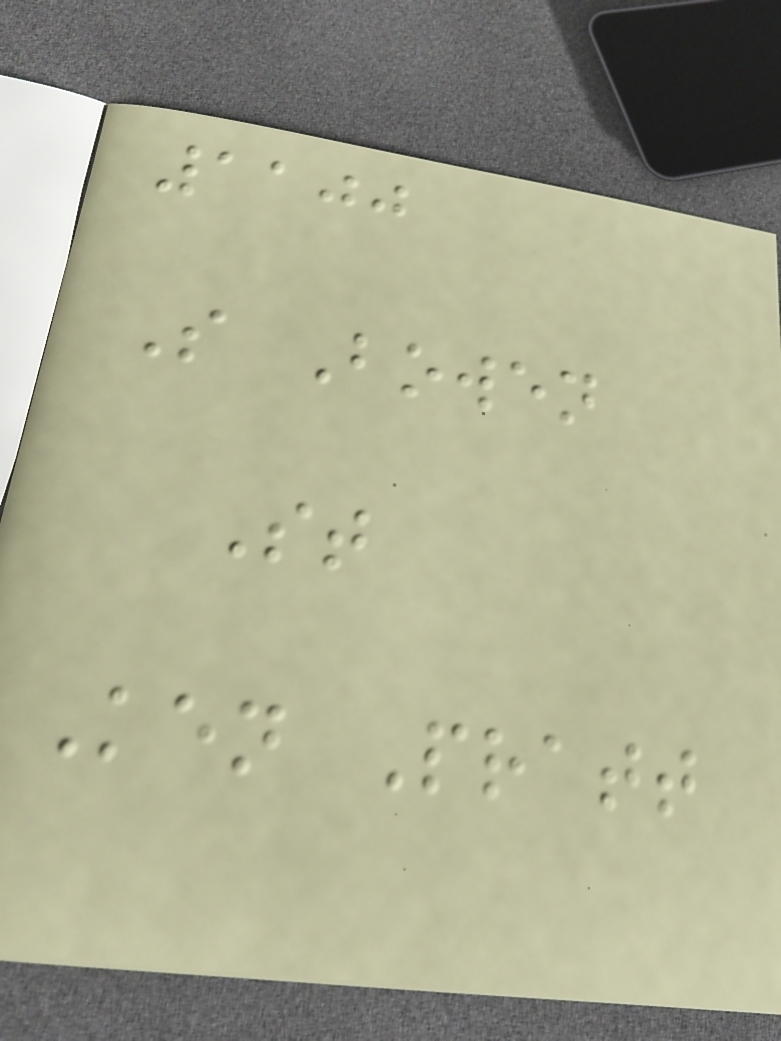1100
S Bowen
St
Ken Pratt
